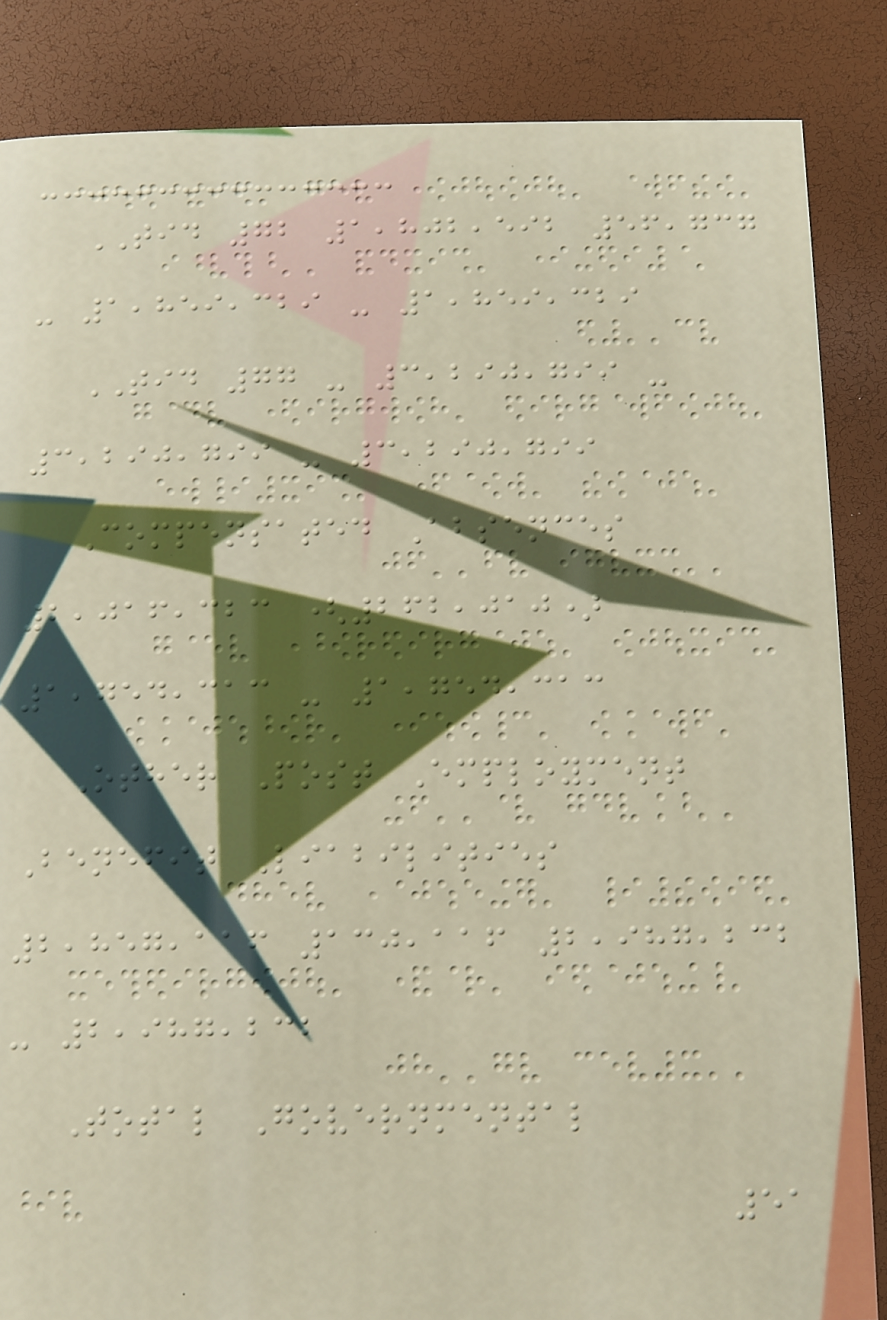TID 72 1,802,592 56,737
- 1,859,329 - 1,859,329
TID 77 - 3,290,799 -
3,290,799 - 3,290,799
Compensated Absences
2,016,323 (262,010)
1,754,313 - 1,754,313
Other Post Employment
Benefit Liabilities
2,857,116 130,116 2,987,232
- 2,987,232
Total Governmental
51
